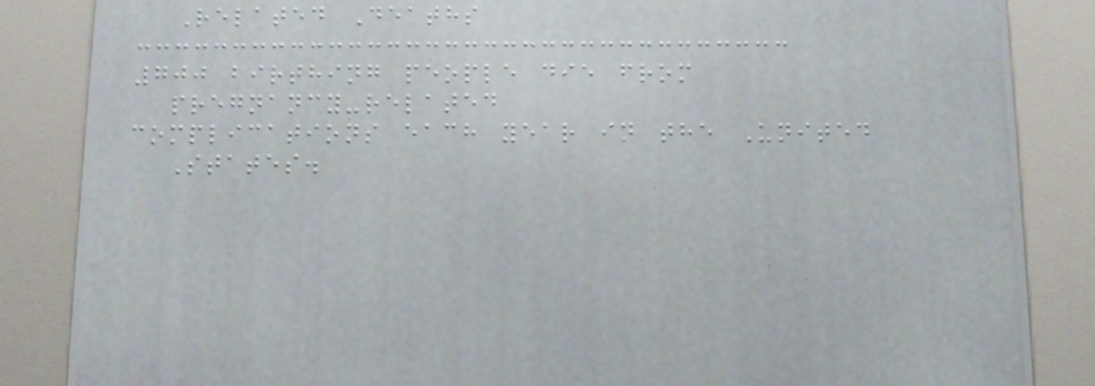Related Deaths
700 birthing people die from
pregnancy-related
complications each year in the United
States.
